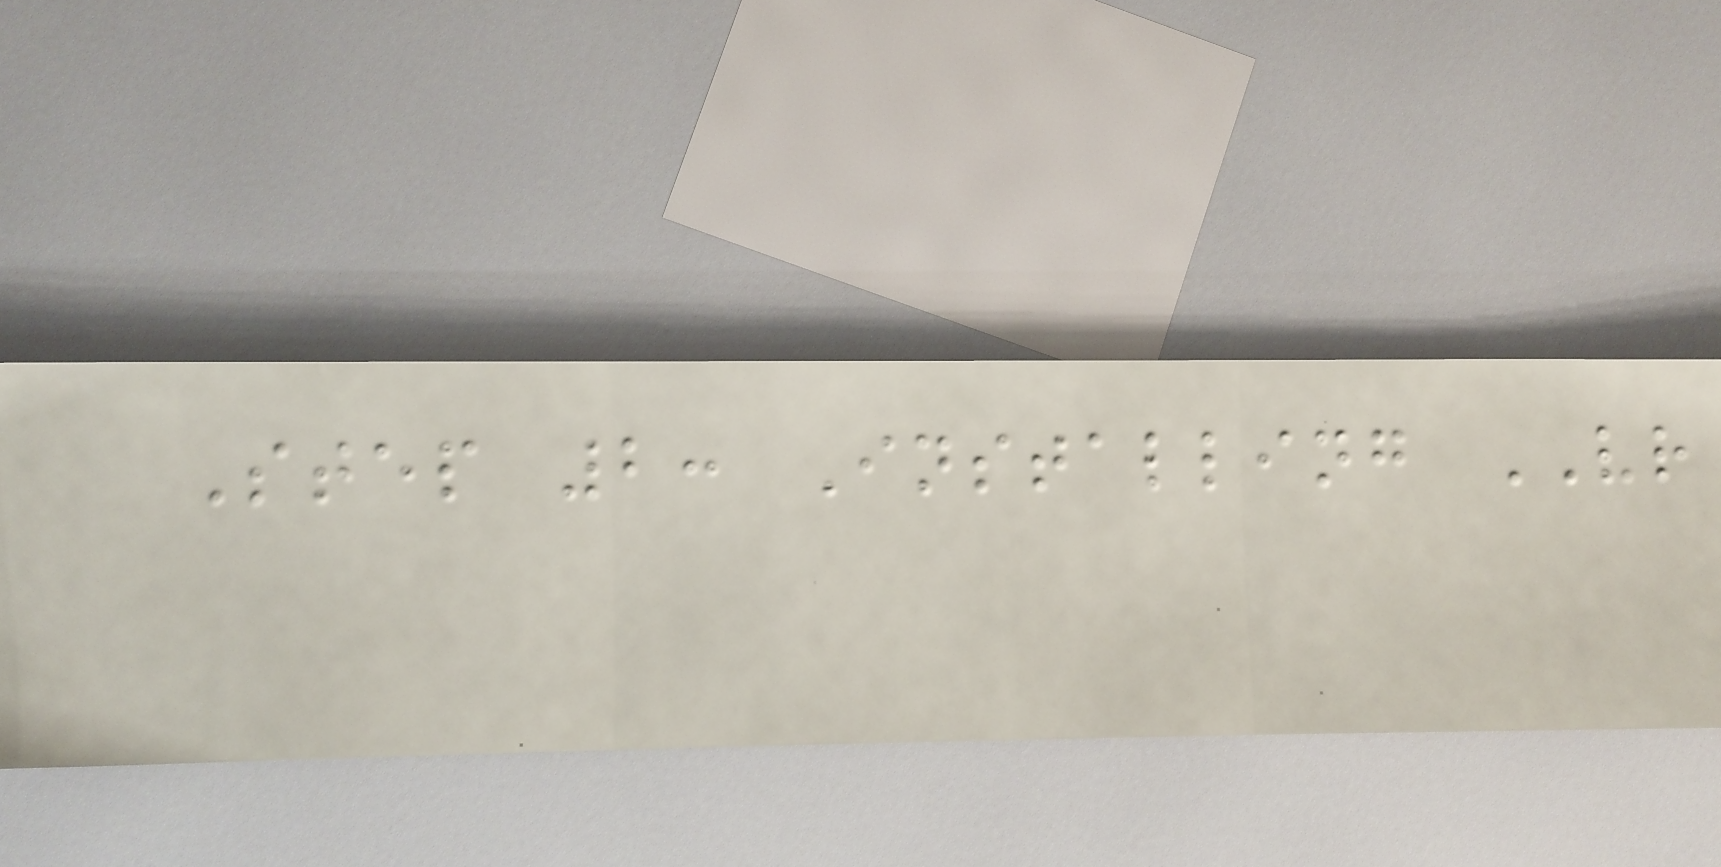Step 2: Installing VR
